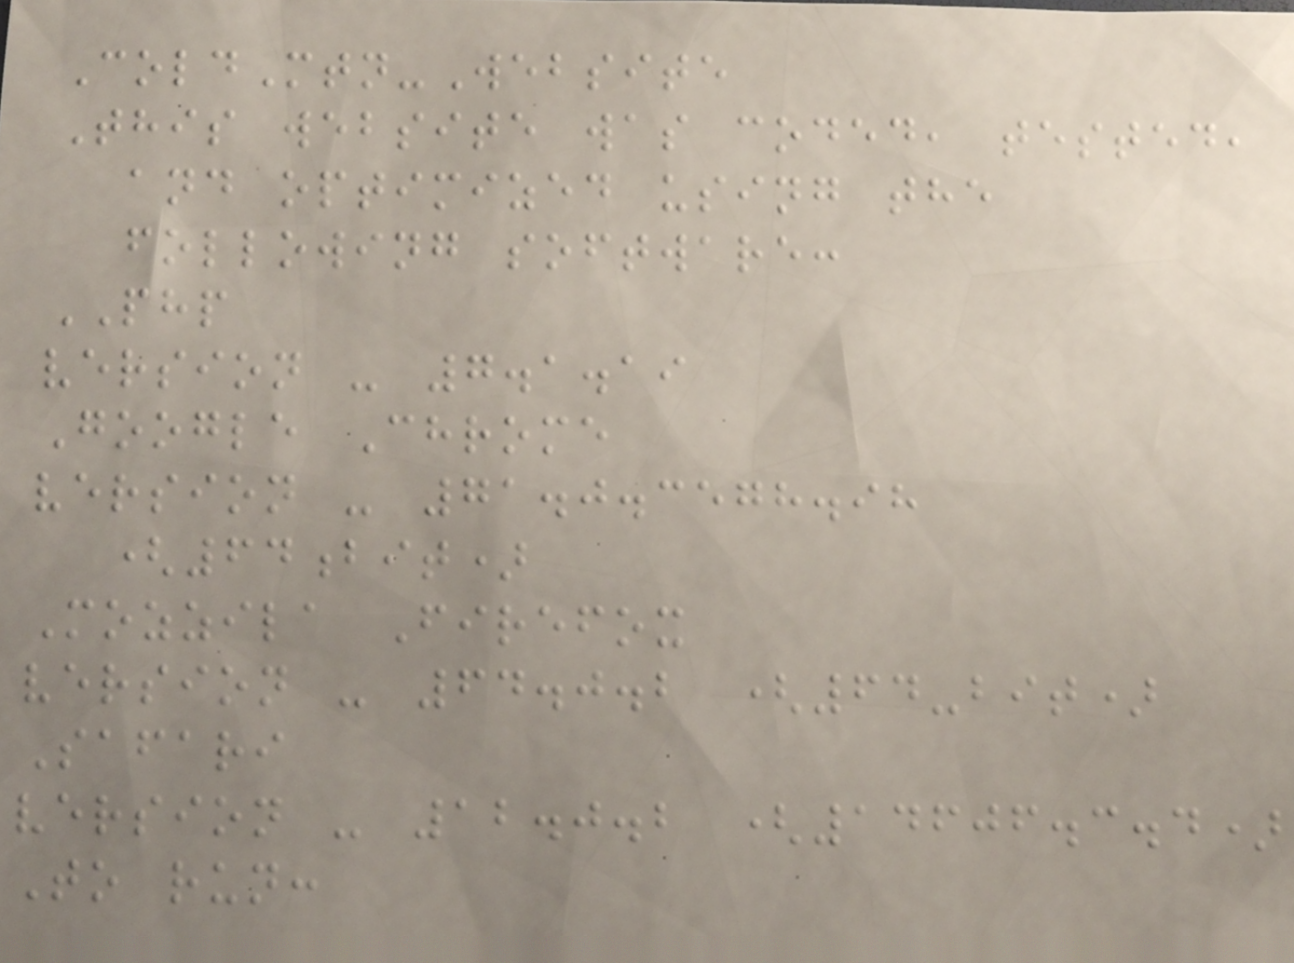ColdMtn-Website
This website was coded, tested,
and optimized using the
following software:
PHP
version - 7.1.19
Google Chrome
version - 71.0.3578.98
(64bit)
Mozzila Firefox
version - 64.0.2 (64-bit)
Safari
version - 12.0.2 (14606.3.4)
To run:
